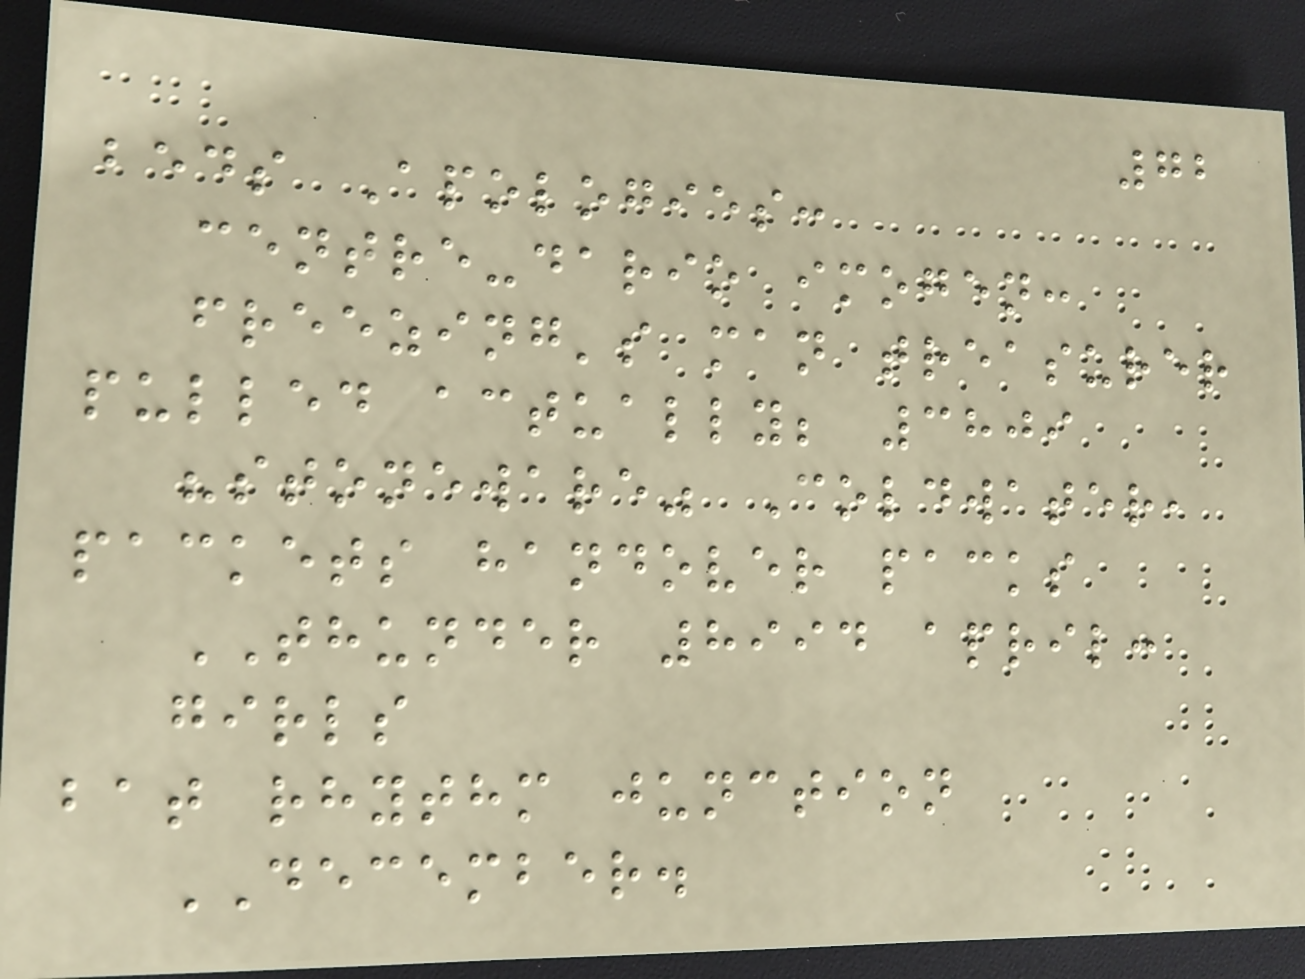72
beds Apologies:
centre-dario imogen:
freezing's man treasurer
pulled actually; 3809
"stoneware" Coldwater,
packets handover packs
THUNDER 8994 april:
girls
bat rhythm junction
DECEMBER.
